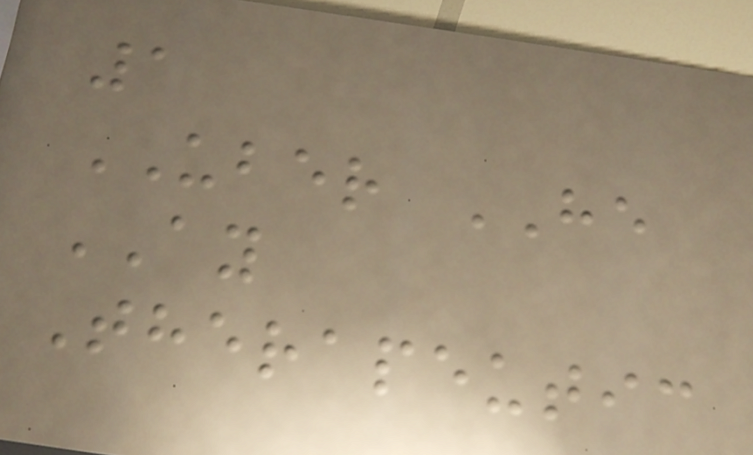1
UBER HE
AY
Therapeutic
